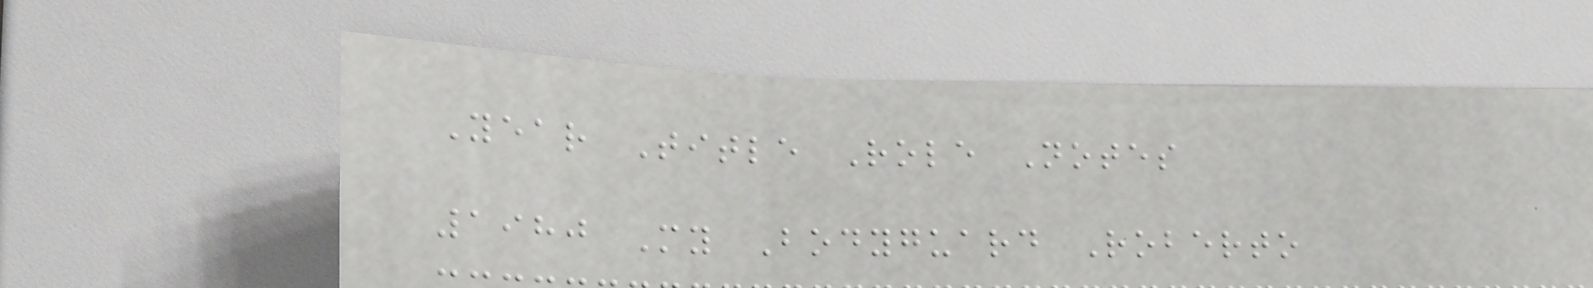Year Title Role Notes
1980 My Bodyguard Roberto
